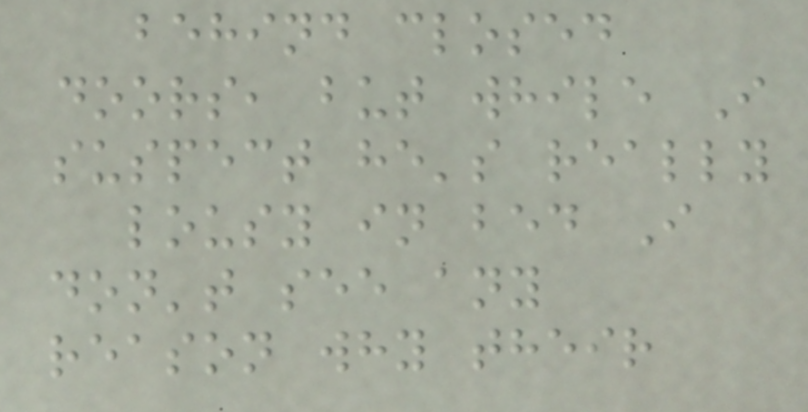behind closed
doors, but while I
suspect he's really
lousy in bed I
don't see any
reason why their
